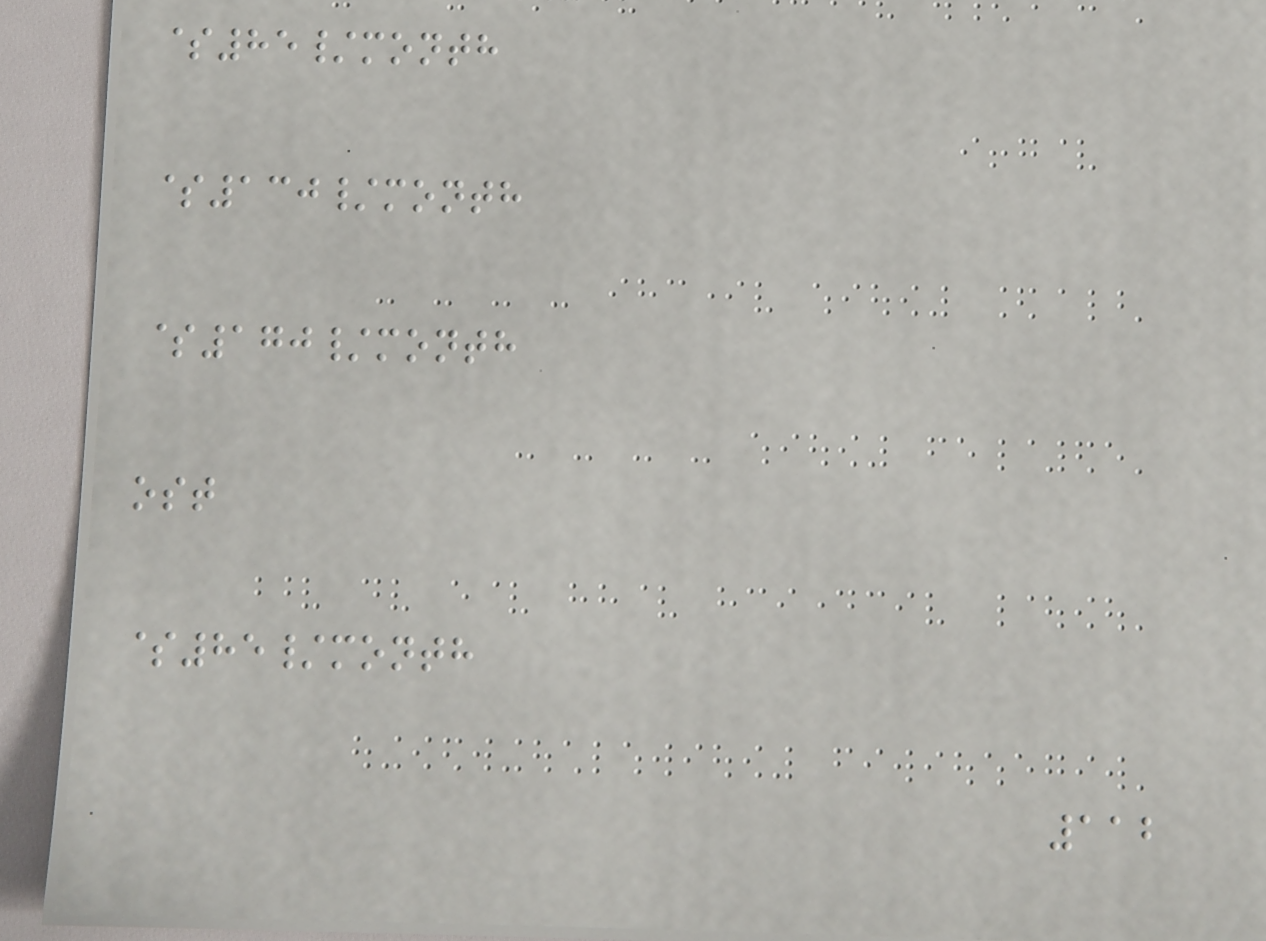$85/month
$130/month
$170/month
ost
$85/month
112
